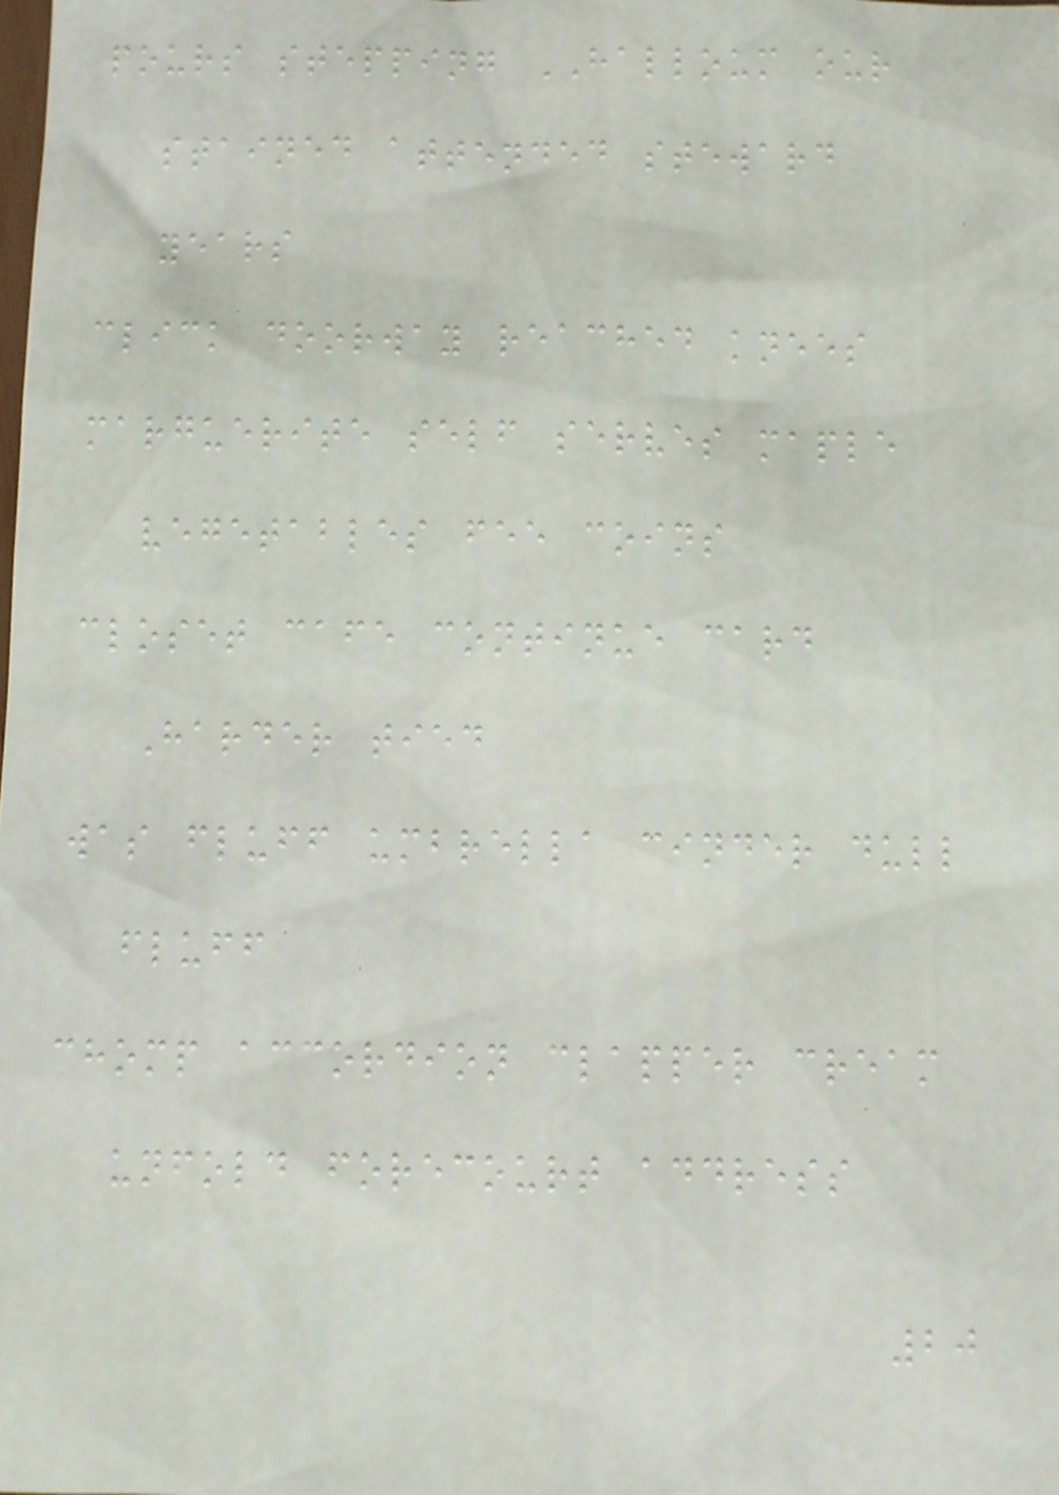pours stepping HALLOUM our
stained attended steward
years
click doorway reached knees
marguerite self serves maple
vegetables fee coins
closet cafe continue card
Harder tied
was fluff umbrella cinder dull
fluff
chomp accordion clapper cream
unfold forecourt address
20
